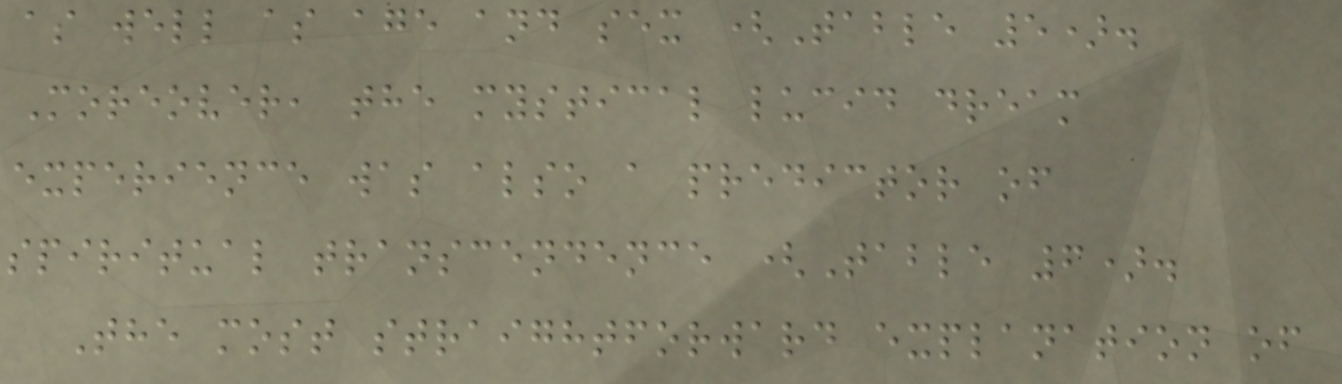as well as age and sex (Table 5).
Moreover, the mystical lucid dream
experience was also a predictor of
spiritual transcendence (Table 6).
The most straightforward explanation of
